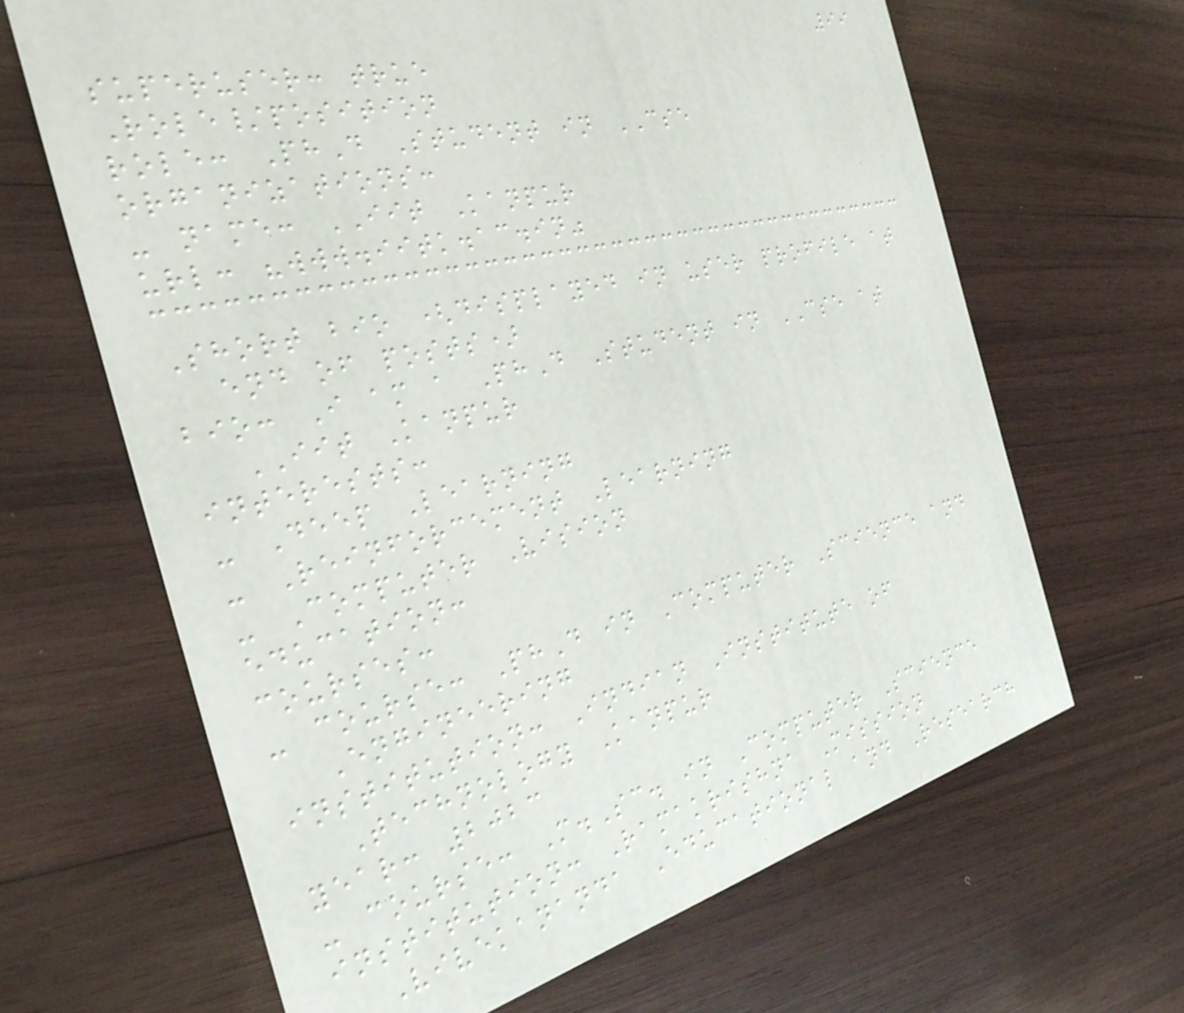99
superuser: true
Role/position
role: PhD Student in CSE
organizations:
- name: IIT Kanpur
url: "www.iitk.ac.in"
Short bio (displayed in user profile at
end of posts)
bio: I am a PhD Student in CSE at
IIT Kanpur
interests:
- Deep Learning
- Reinforcement Learning
- Computer Vision
education:
courses:
- course: PhD in Computer Science and
Engineering
institution: Indian Institute of
Technology Kanpur
year: 2023
- course: M.Sc. in Computer Science
institution: Ramakrishna Mission
Vivekananda Educational and Research
